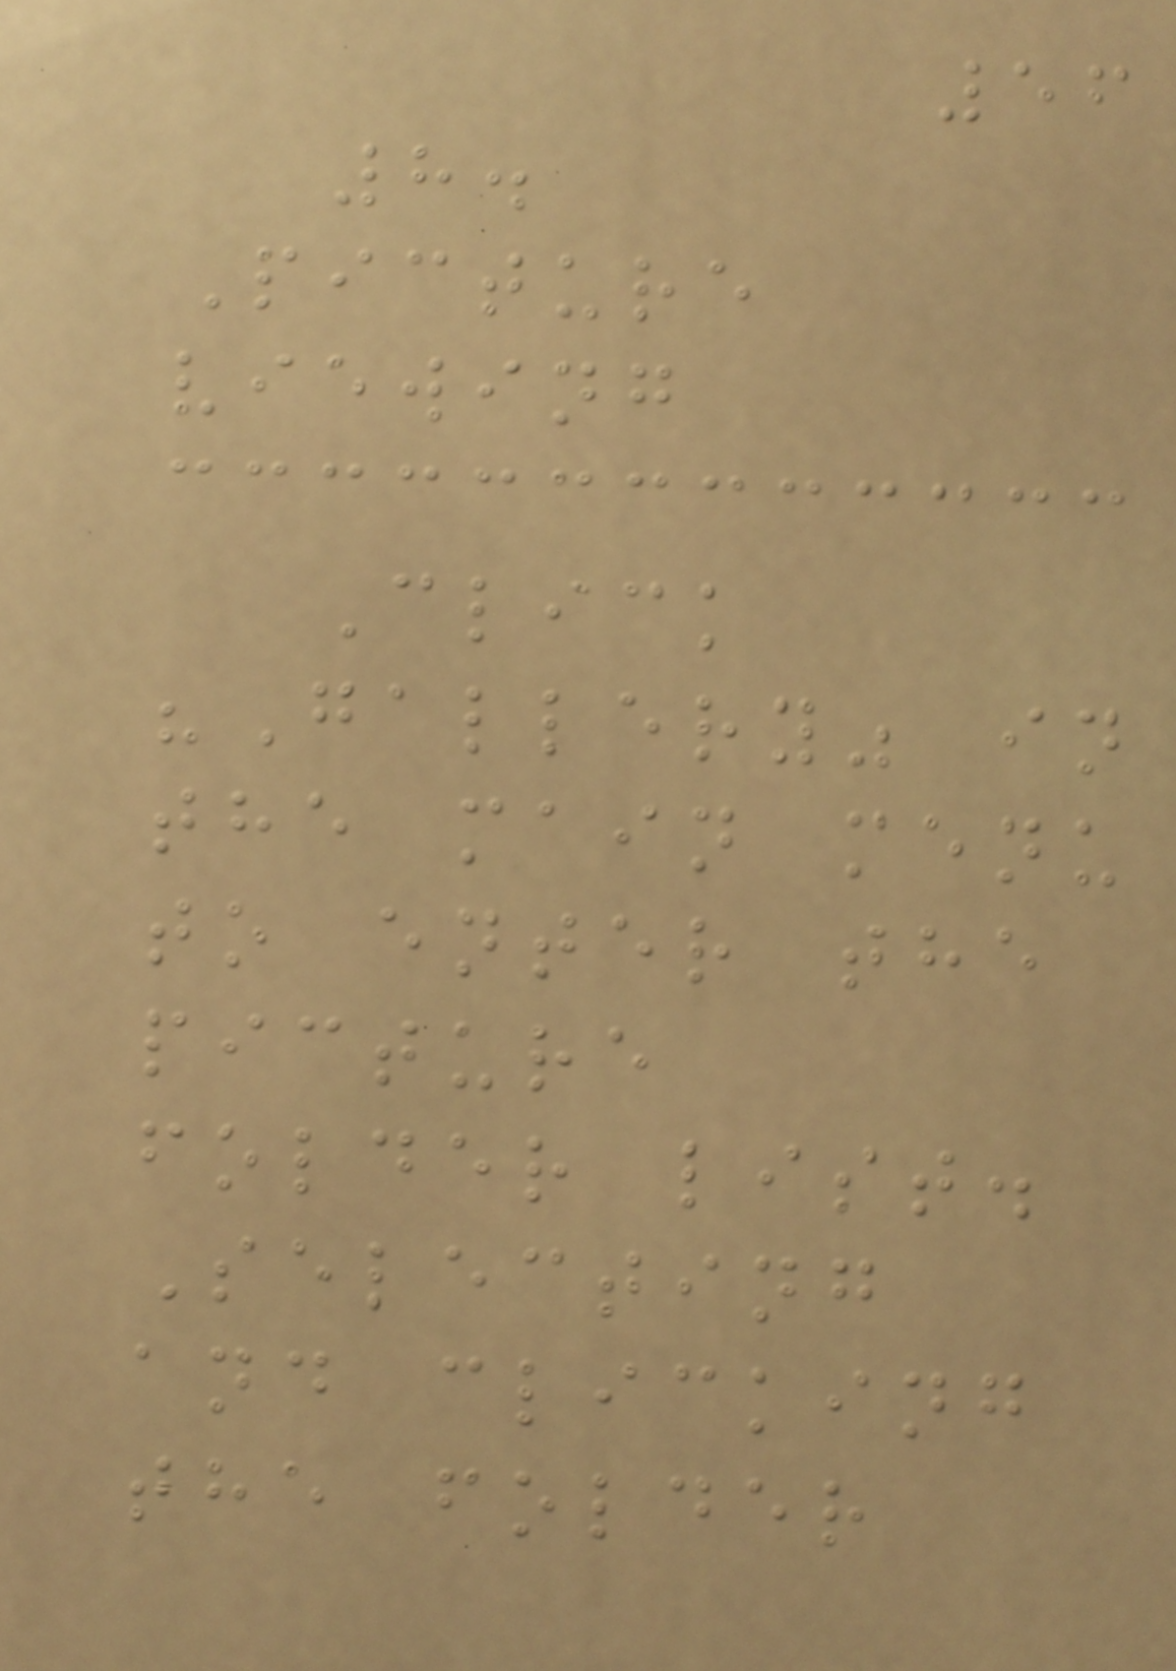56
8.
Picture
viewing
Click
"Gallery" in
the main menu
to enter the
picture
folder list.
Selecting
and clicking
the folder
